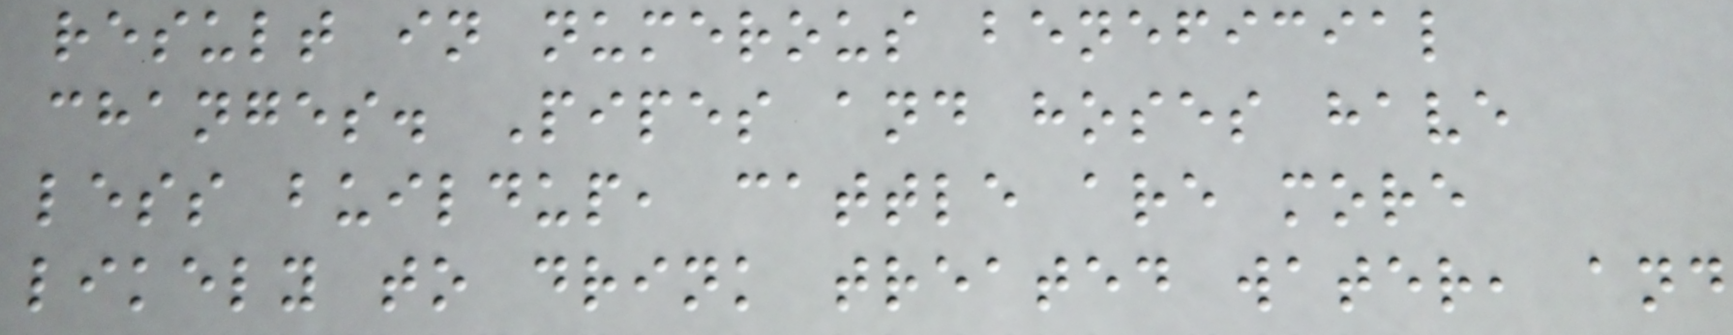result in numerous beneficial
changes. Pipes and hoses have
less buildup, cattle are more
likely to drink treated water, and
